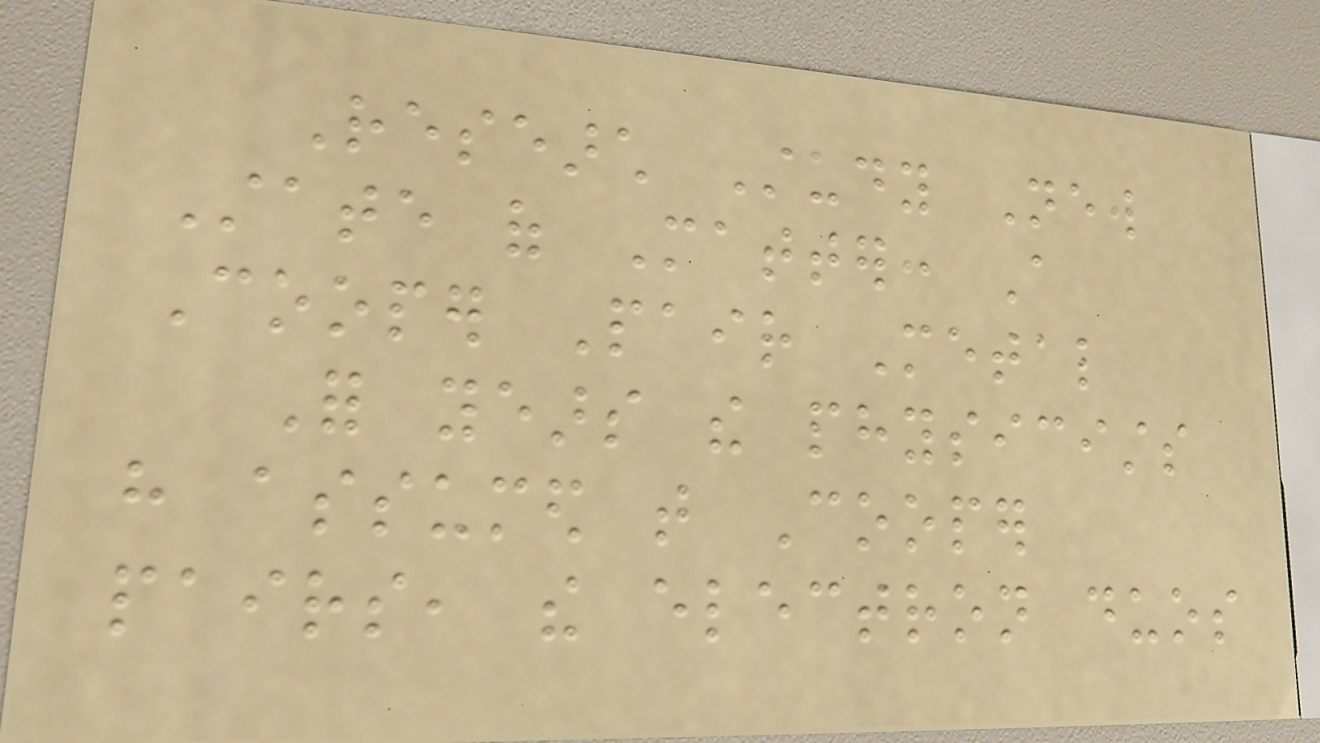Research Study New
State of Matter: A
Cooper Pair Metal
For years the physicists
have assumed that Cooper
pairs, the electron duos
